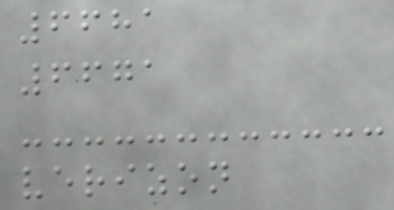6681
6671
verizon
